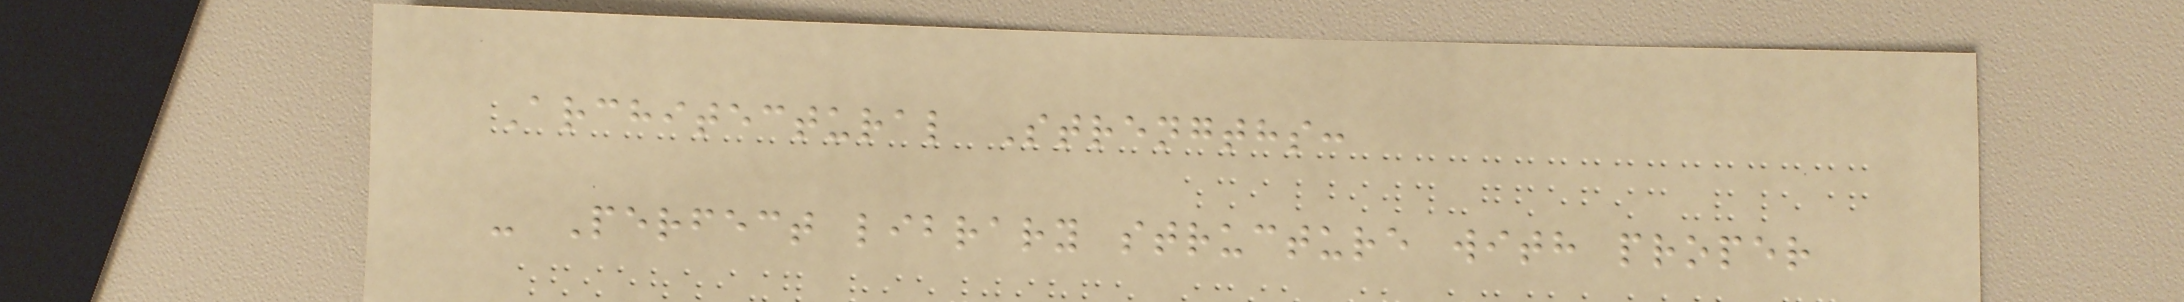Architectural Strengths:
- Perfect library structure with proper
